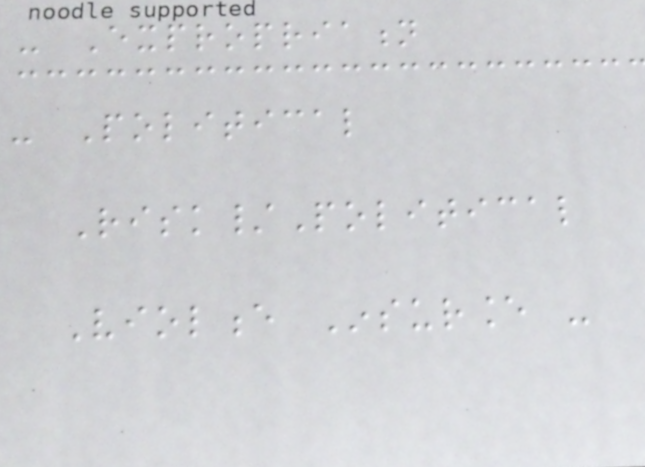- Expropriation
- Political
Risk/Political
Violence Insurance -
